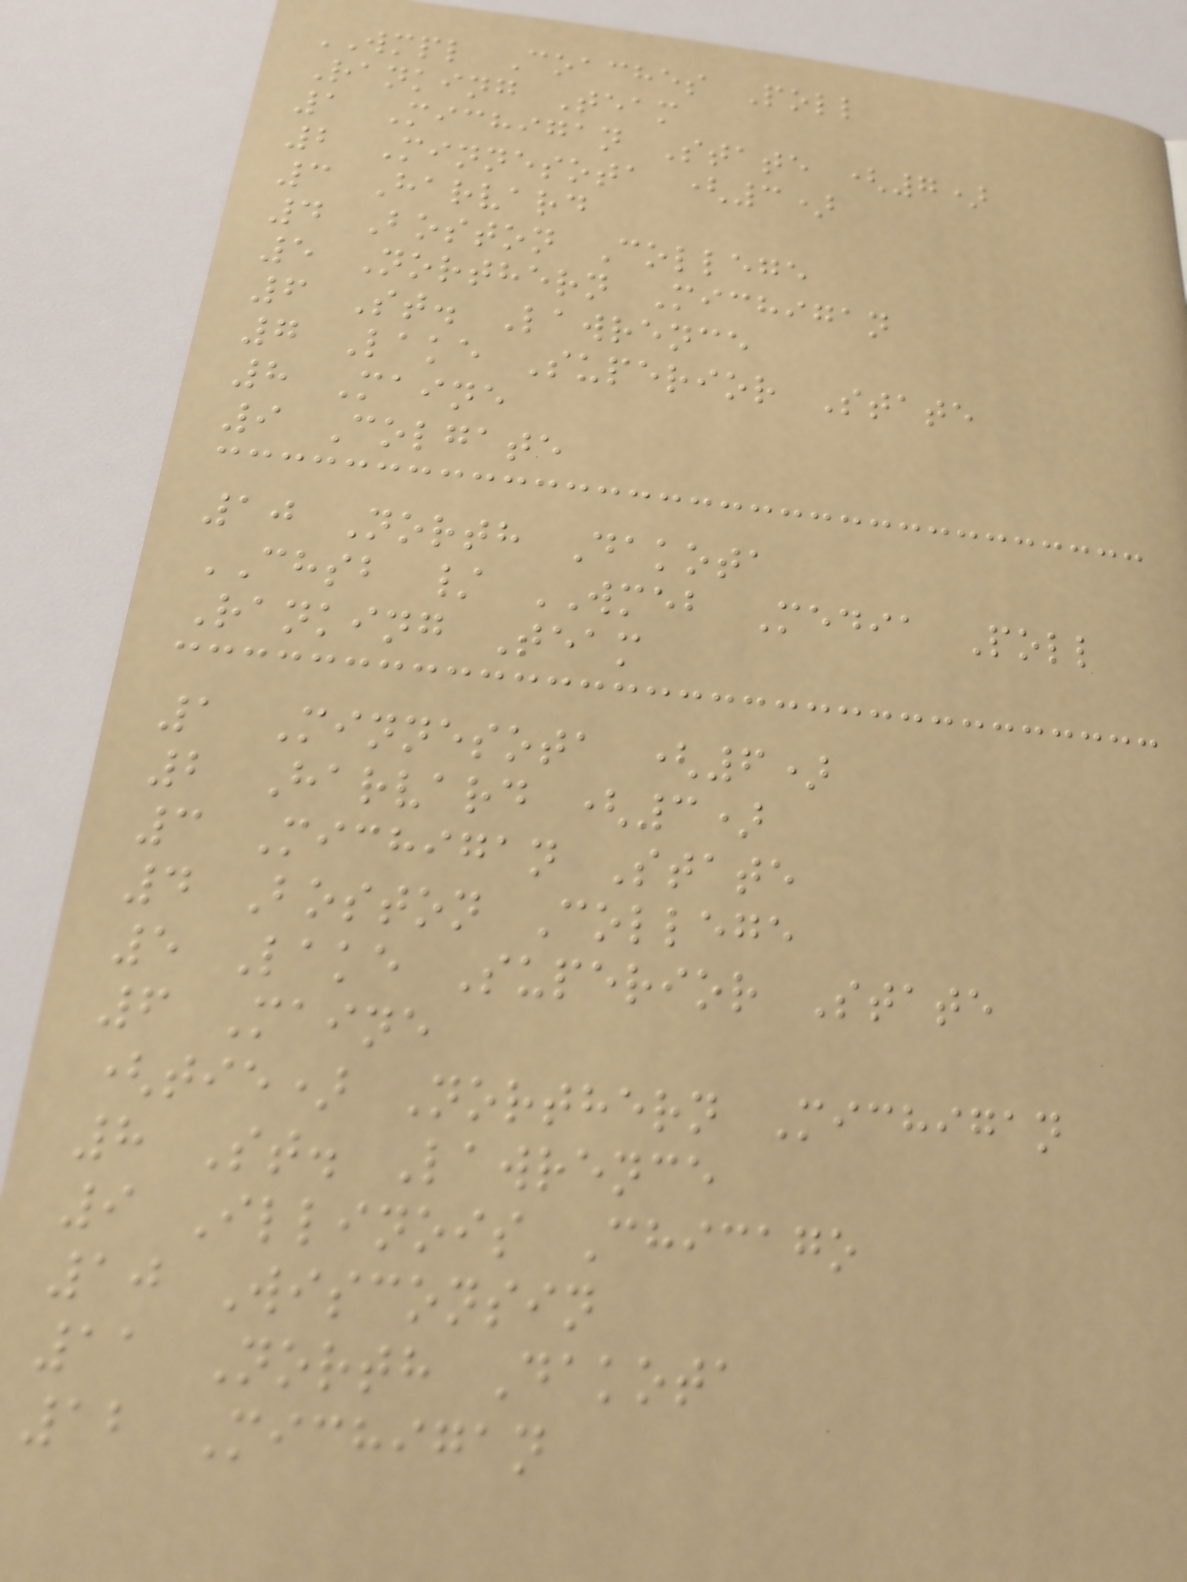WMPL Coaches Poll
Ranking Team
1 Michigan State (7)
2 Minnesota (3)
3 Harvard
4 Boston College
5 Northern Michigan
6 St. Lawrence
7 Lake Superior State
8 Maine
9 Colgate
10 North Dakota
CHSB / WMEB Media Poll
Ranking Team
1 Minnesota (6)
2 Harvard (3)
3 Michigan State
4 Boston College
5 Lake Superior State
6 Maine
(tie) Northern Michigan
8 St. Lawrence
9 Illinois Chicago
10 Wisconsin
11 North Dakota
12 Michigan
